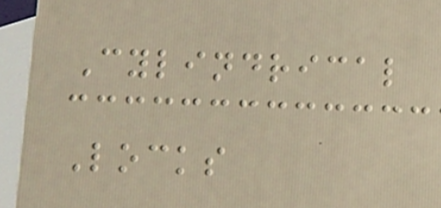Cylindrical
Locks
